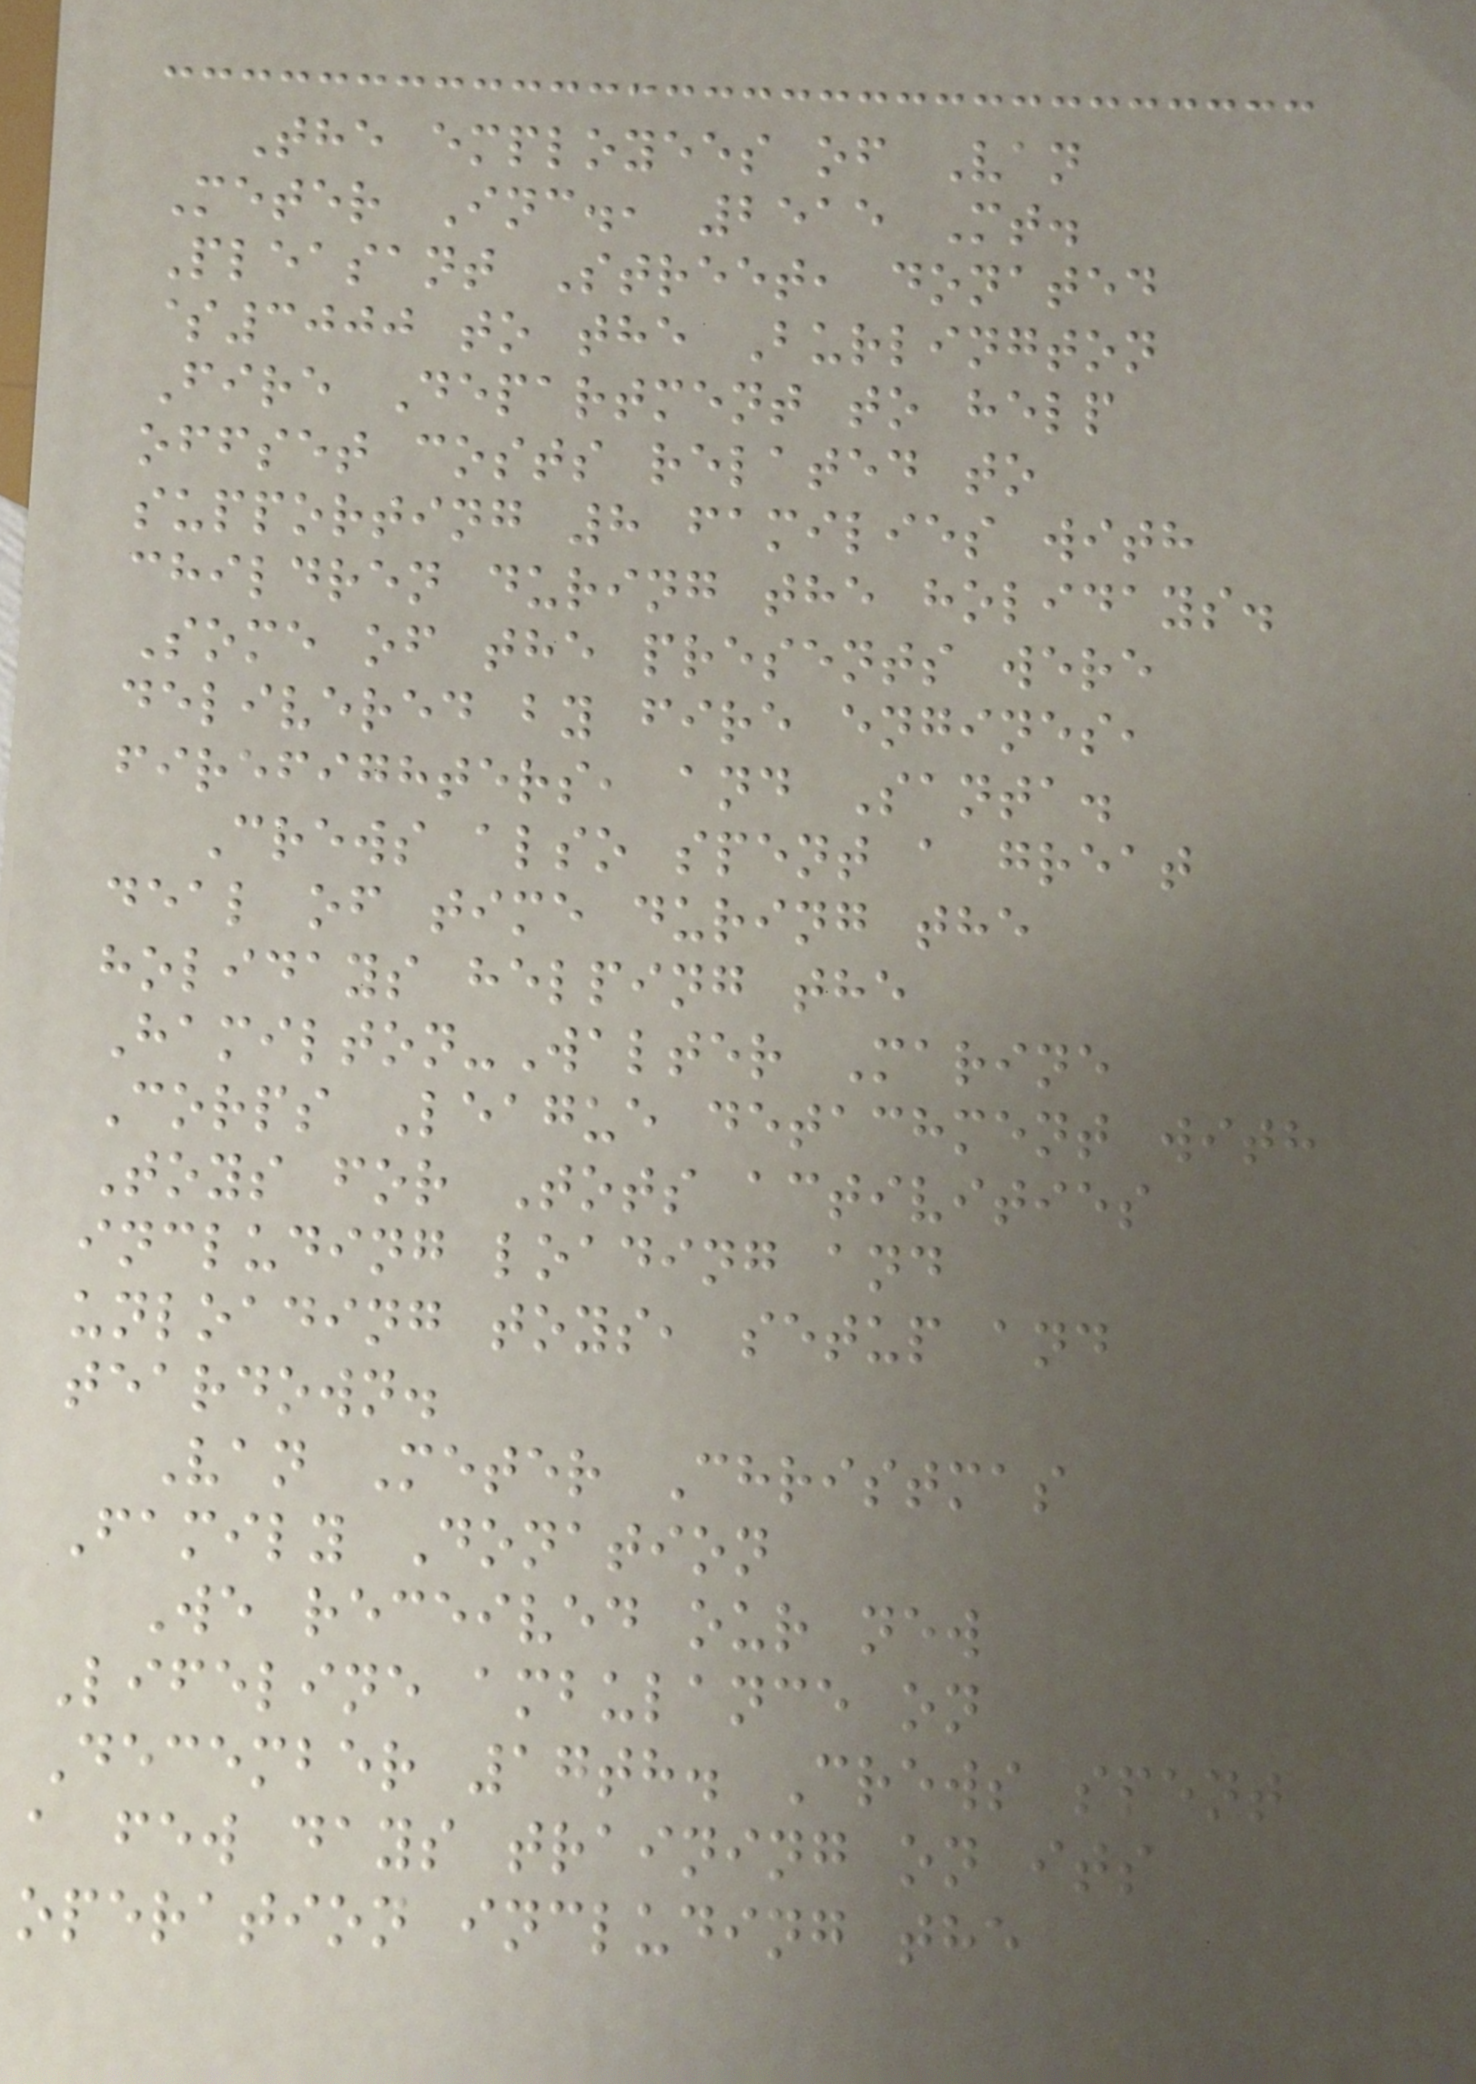The employees of Van
Meter Inc., 2515 Mt.
Pleasant Street, donated
$3000 to the Burlington
Fire Department to help
offset costs related to
supporting 8 families with
children during the holidays.
Some of the presents were
delivered by fire engines,
firefighters, and Santa.
Crews also spent a great
deal of time during the
holidays helping the
Hamilton-Walter Marine
Corps League detachment with
Toys for Tots activities
including loading and
unloading toys, setup and
teardown.
Van Meter Christmas
Family Donation
We received our new
Lifeline ambulance on
December 17th. Crews spent
a few days training on its
operation including the
